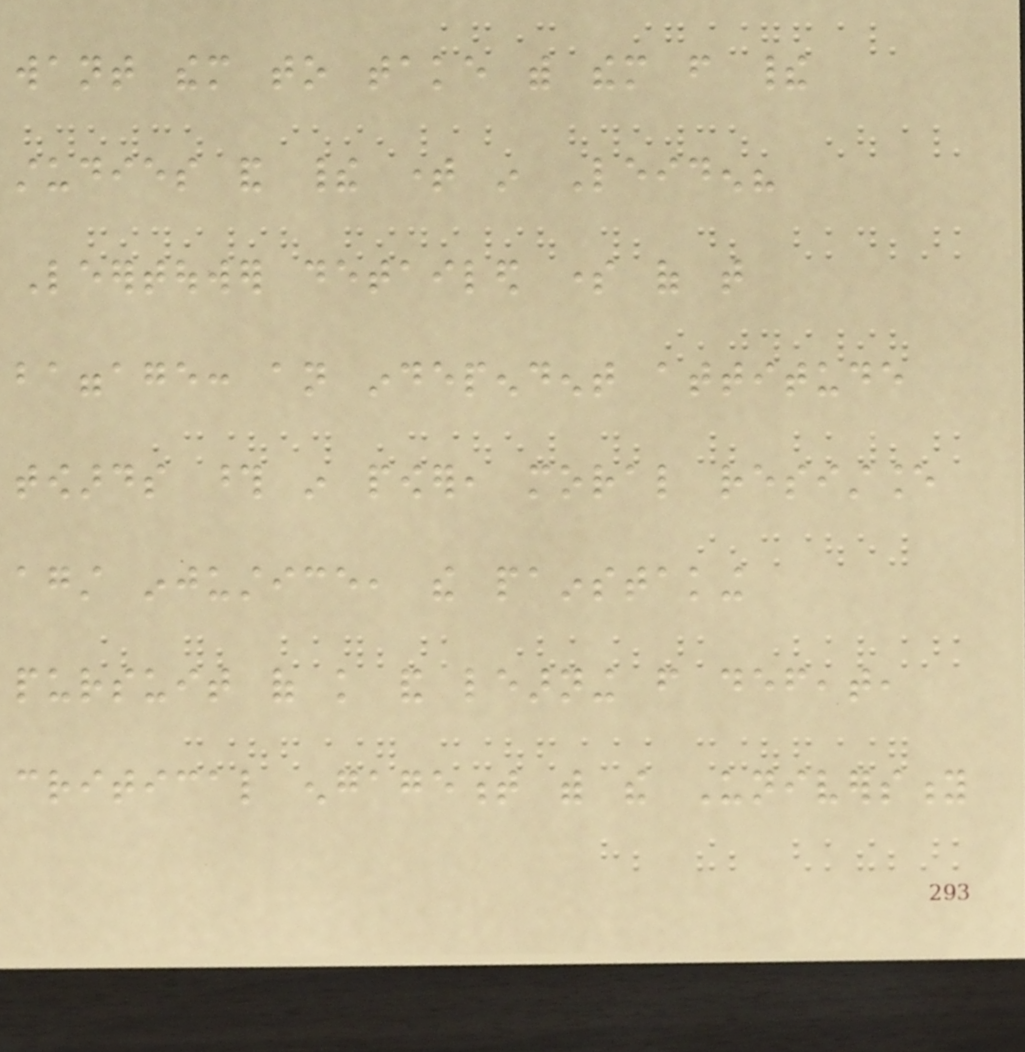want them to take with them from their
studies and their time in Leiden?
Leertouwer detailed some of that
baggage: an independent attitude
towards those in power, moral resistance
against injustice, the painstaking
pursuit of knowledge and learning from defeat,
critical engagement with the University
